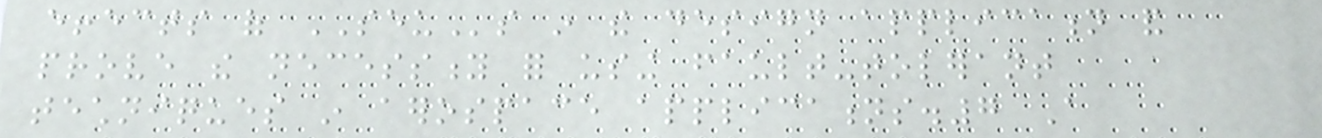effects of SEUs in the design application and
prove the necessity for using fault-tolerant
techniques in aerospace applications.7 A
